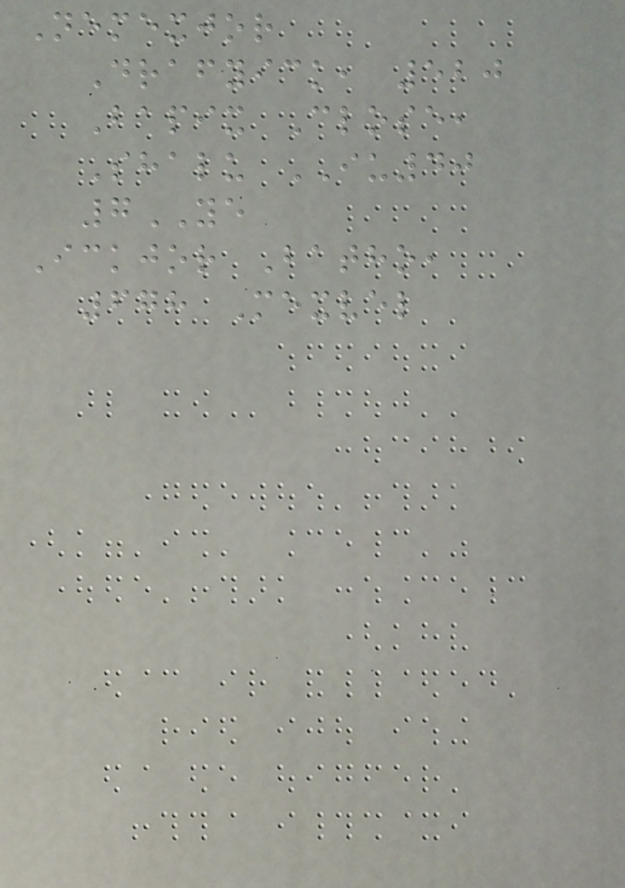Nemexjor
Drafyick, 520
Bapix Close,
Shalu IU40
7YE
Ickjor Batho,
678 Mexvel
